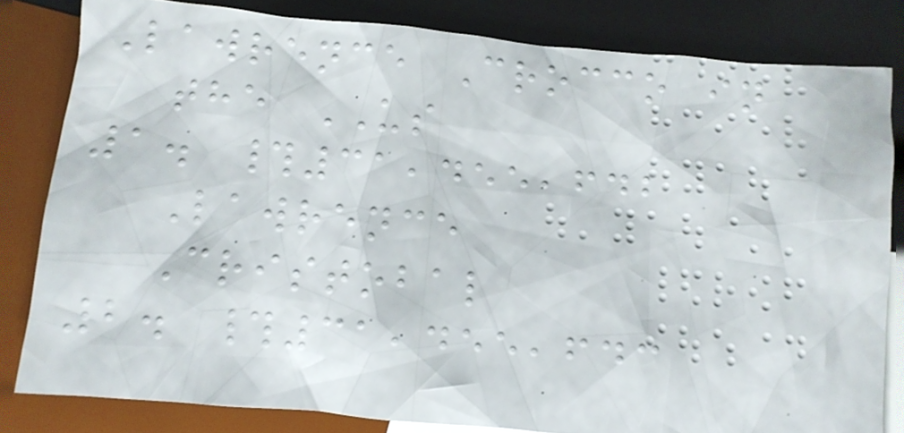Lawrence Crocco in
the US
1. #31,455,642
Lawrence
Cristobal
2. #31,455,643
